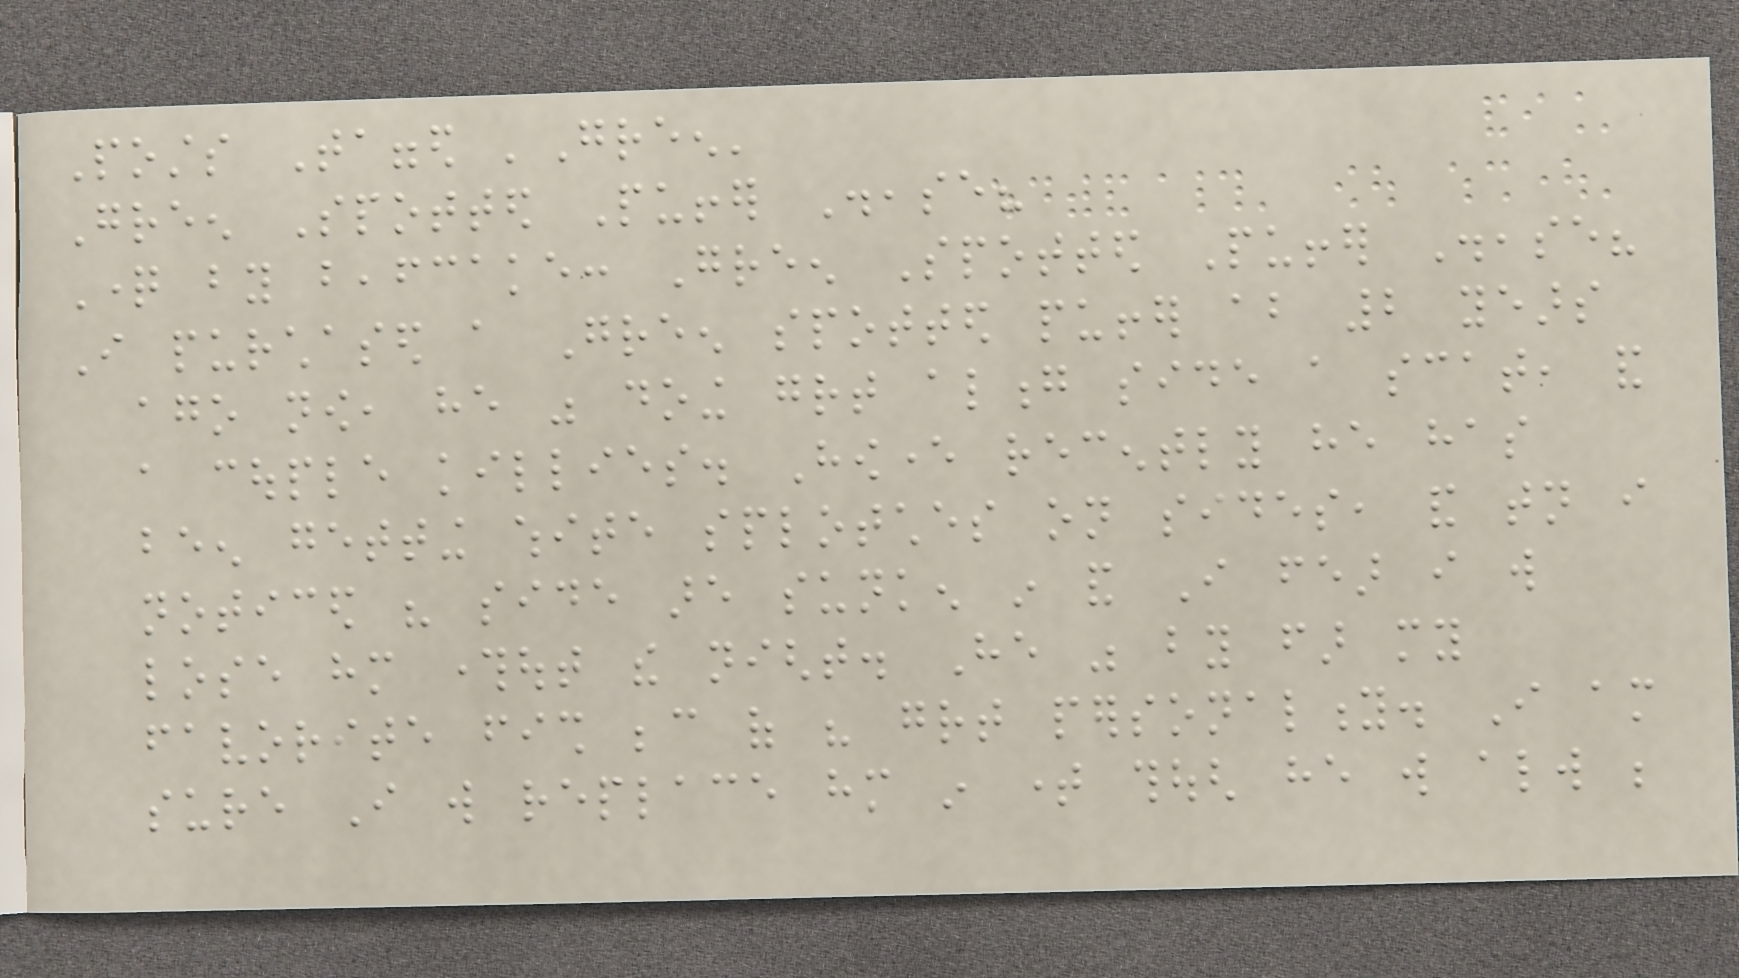Posts Tagged 'Green'
Green Spotted Puffer Disease?
Question by beafcake: Green Spotted Puffer Disease?
I purchased a Green spotted puffer about 2 years
ago now, he was doing great along side a scat, and
a couple killies. However recently he has
been getting white splotches on sides, and tonight i
noticed his side are sunken in and I fear i will
lose him throughout the night. He was by far my
favorite fish because of his great personality. I am
sure I will replace him in time though he will always be
